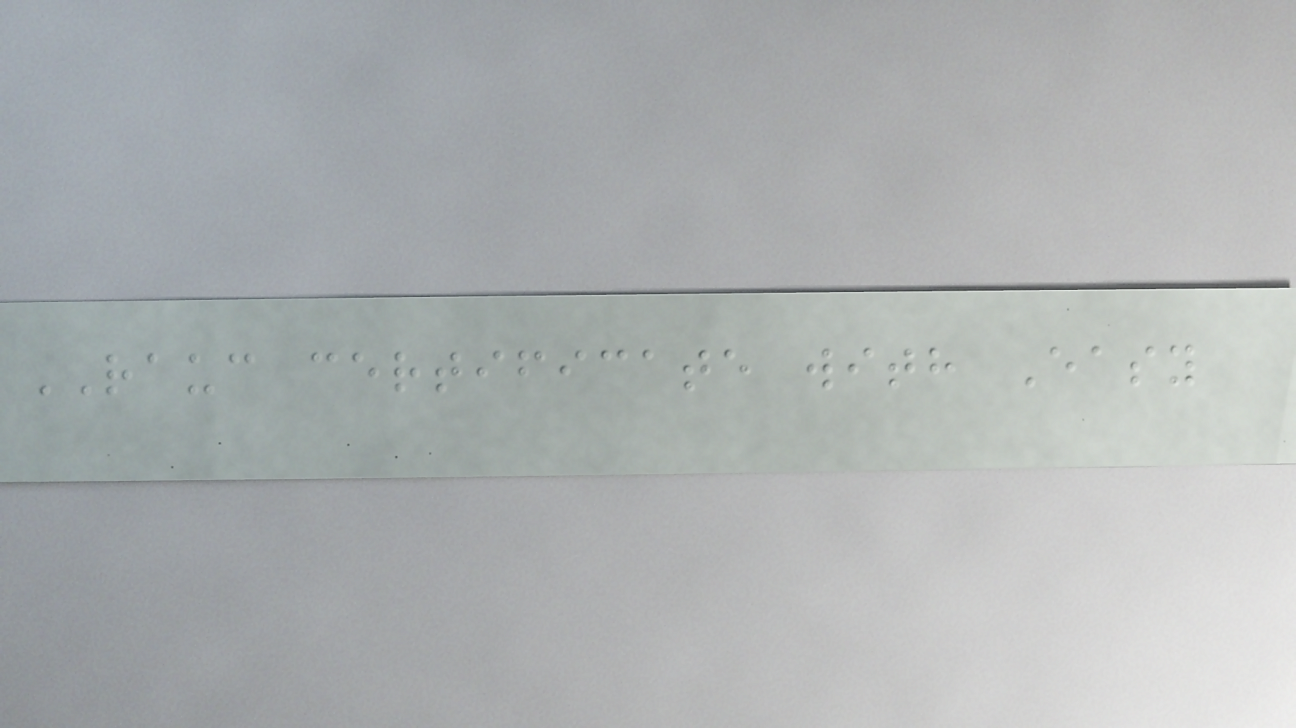RAUC certificate with Easy
